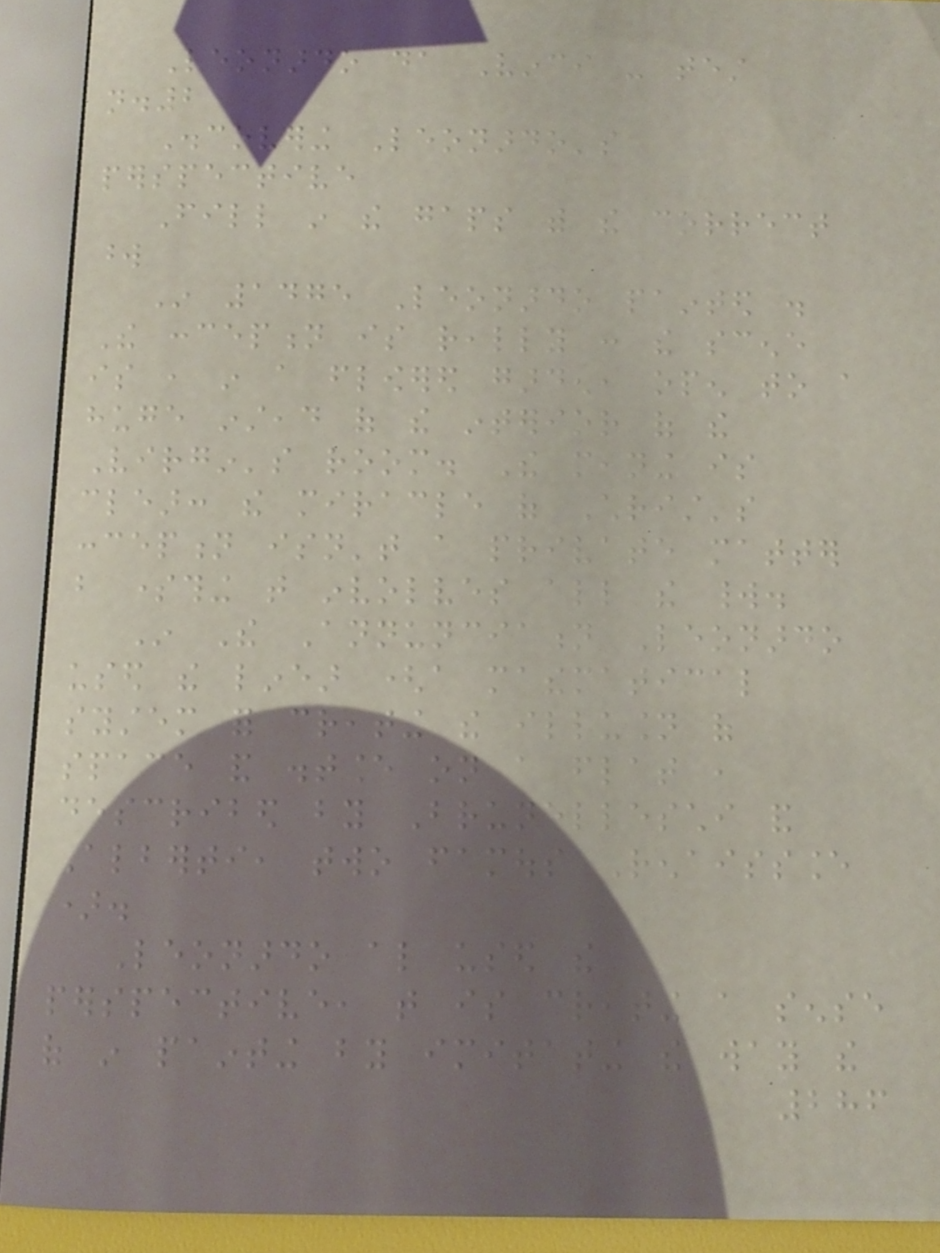Leonardo da Vinci - test
n.2
Discovering Leonardo's
perspective
Fill in the gaps with the correct
word
In 1475 Leonardo painted .
The conception is really : the scene
is , in a flowered garden, open to a
huge instead of the interior of the
Virgin's room. The meaning is
clear: the miracle of Christ's
conception isn't a private matter
but something that involves all the world.
In The Annunciation Leonardo
used the linear (a mathematical
system for creating the illusion of
space and distance on a flat ,
described by Brunelleschi and
Alberti, two famous Renaissance
).
Leonardo also used the
perspective, that is creating a sense
of in painting by imitating the way the
286
